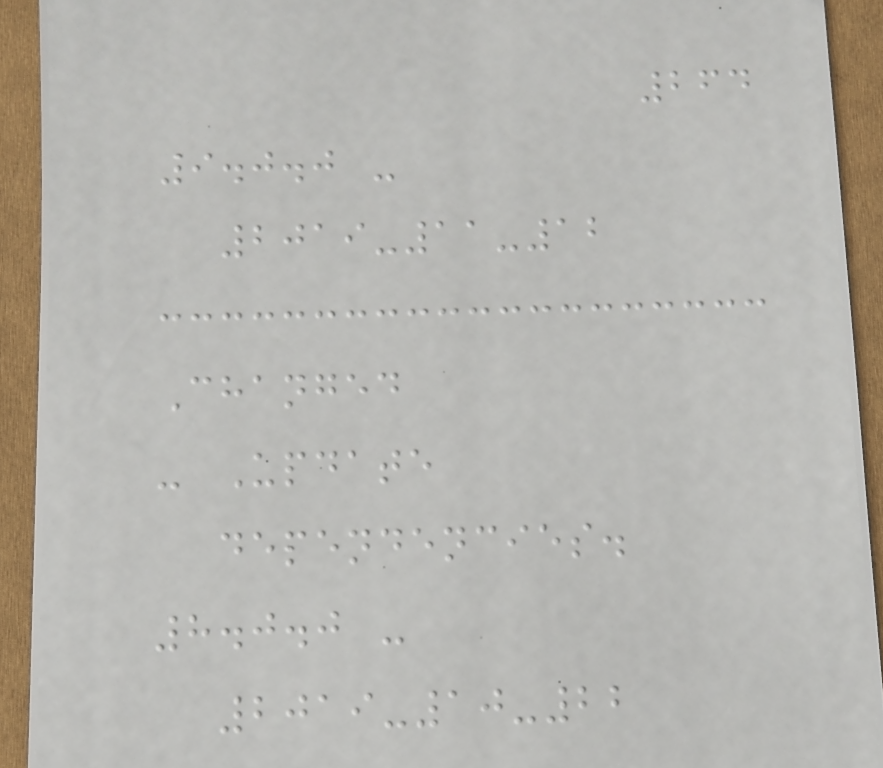264
9.0.0 -
2019-11-12
Changed
- Update
dependencies.
8.0.0 -
2019-10-22
